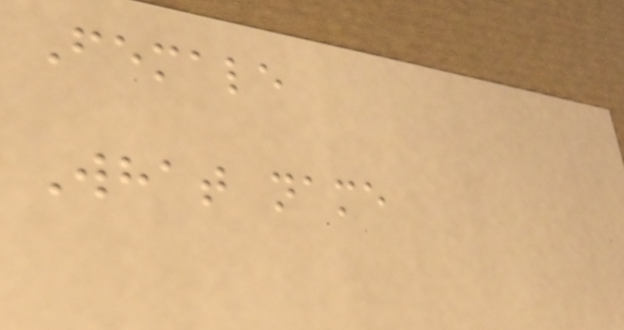Female
What name
